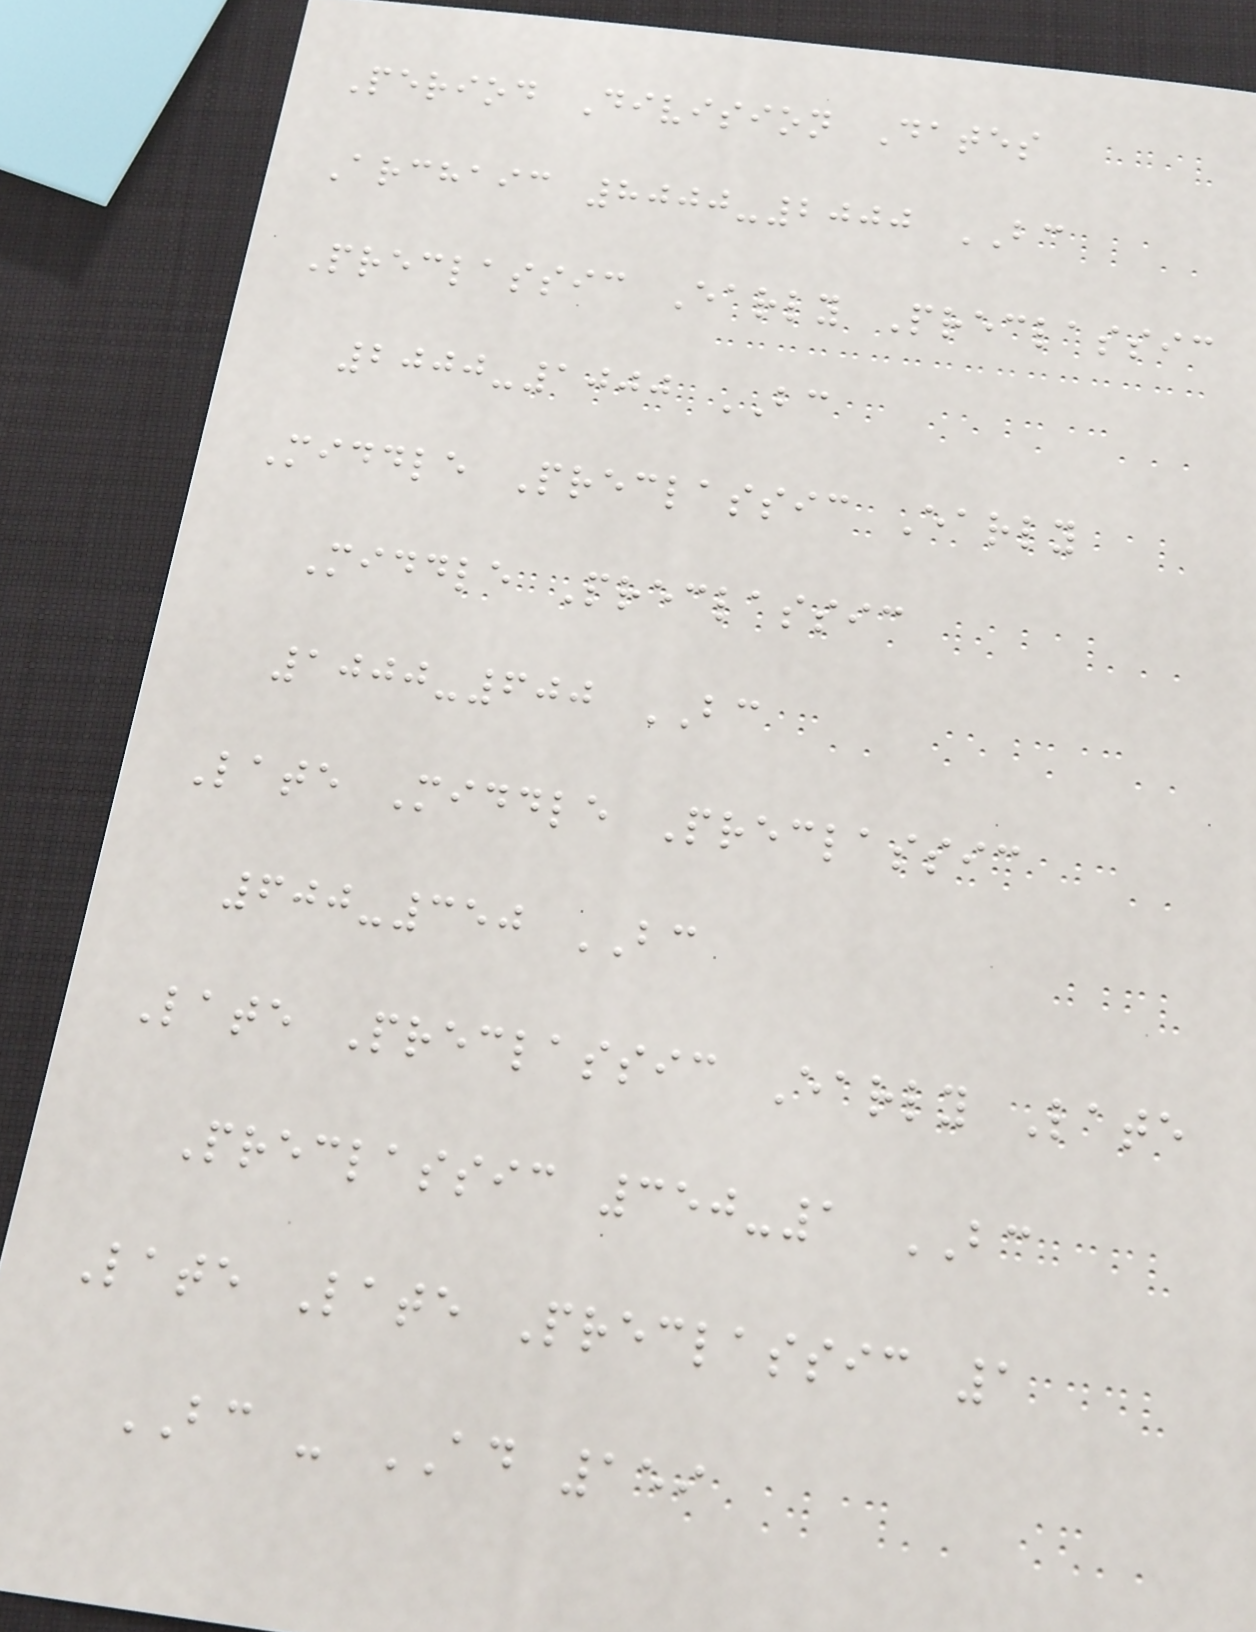Period Division Dates
Archaic 8000-2000 BC
Preclassic Early Preclassic
2000-1000 BC
Middle Preclassic Early
Middle Preclassic
1000-600 BC
Late Middle Preclassic
600-350 BC
Late Preclassic Early Late
Preclassic 350-1 BC
Late Late Preclassic 1
BC - AD 159
